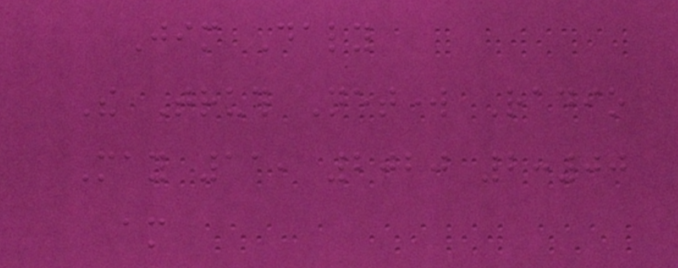Jim Daly
The Truth Network Radio
May 11, 2020 2:00
am
